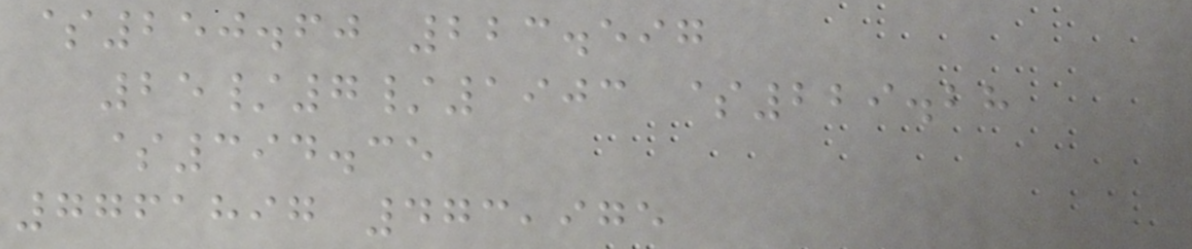$250.60 223.597
25/7/1903 $229.28
$394.35
7761897 473,975
